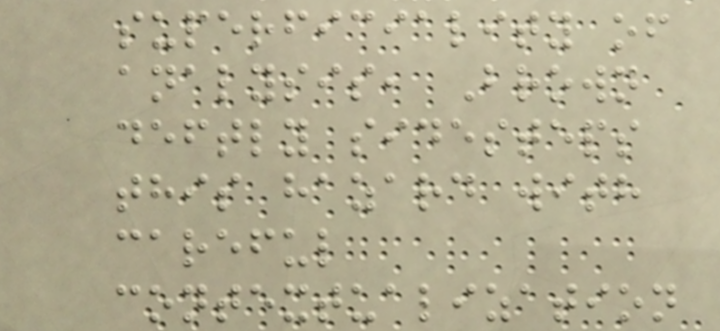superficiality of
analysis, Brown
deftly sidesteps
this hazard with
careful
contextualization
